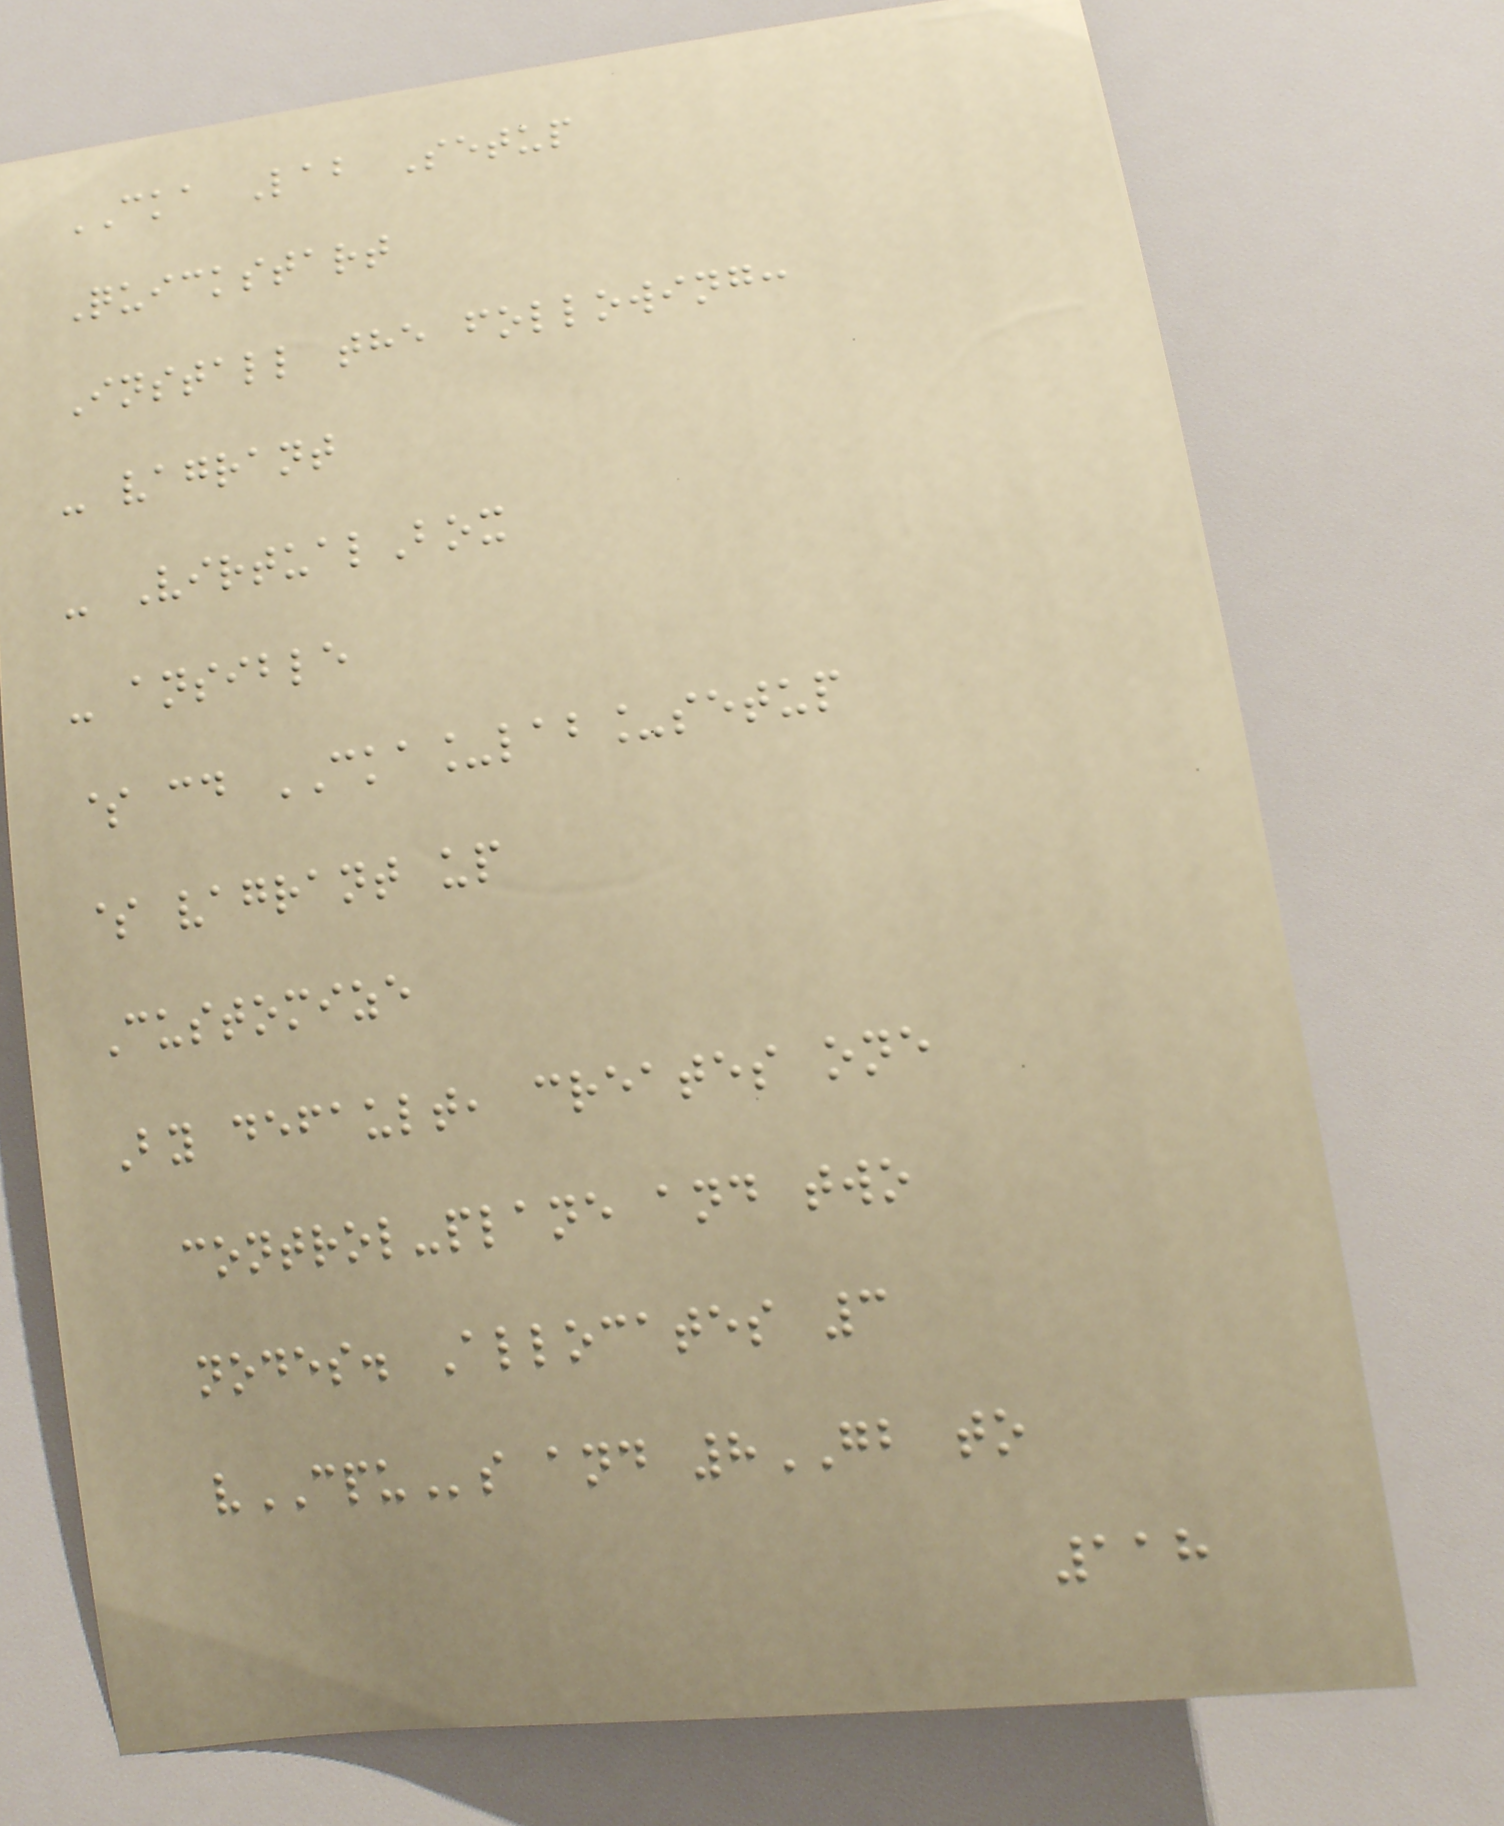CKA Lab Setup
Quickstart
Install the following:
- vagrant
- VirtualBox
- ansible
$ cd CKA_lab_setup
$ vagrant up
Customize
By default, creates one
control-plane and two
nodes. Allocates 3
vCPUs and 8GB to
118
